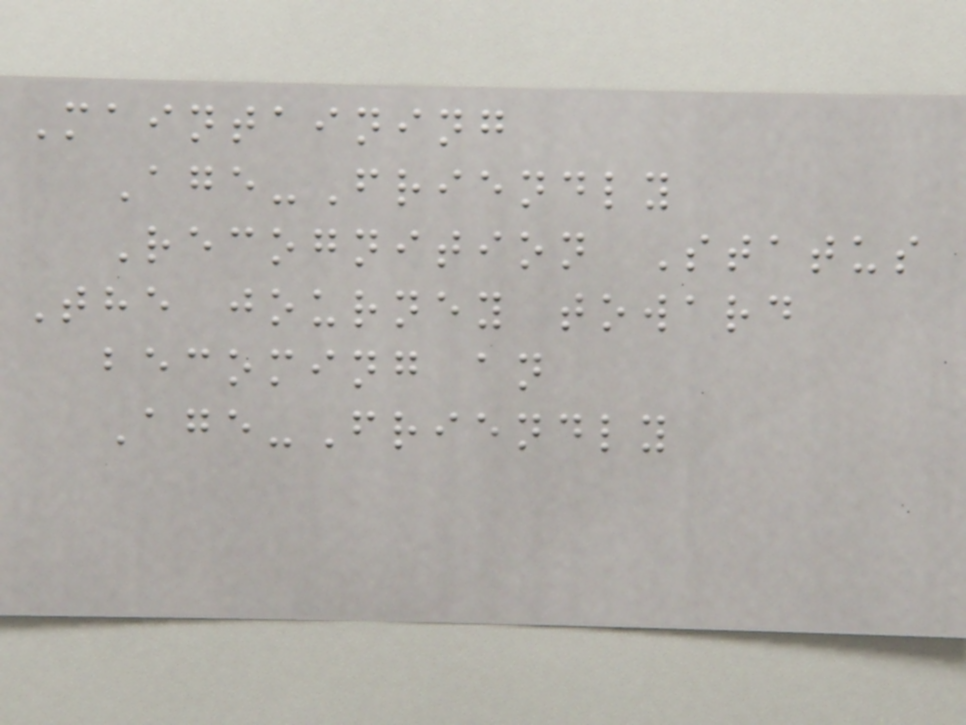Maintaining
Age-Friendly
Recognition Status
The journey toward
becoming an
Age-Friendly
